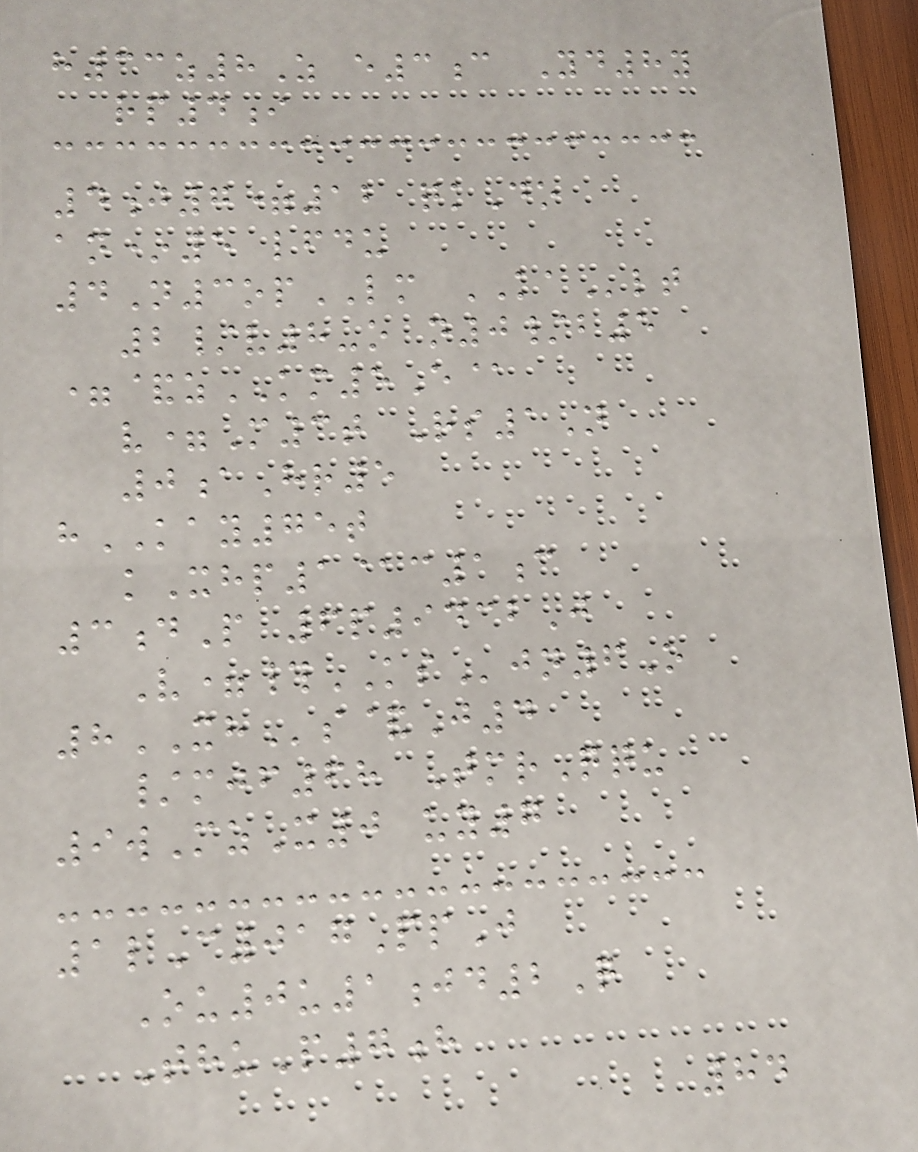h33z8Z e3c Yd8y
rp4i
4j7=12 qkDo
an*5 lfdu
4N3opLM KAlt
2/v8-o n0/b5
=&zKM5E@
v=M3t Rs1N
0aHr5
hKAY75t
kXhp1@c1c
3dP 6p9432J
V=#KSjn6O
8XHs&J4
/mjf68 TmrQqu
9wMzX0 uy7
1lC017PpJ
Ou0u1jd2Q
ThuP7h
84
